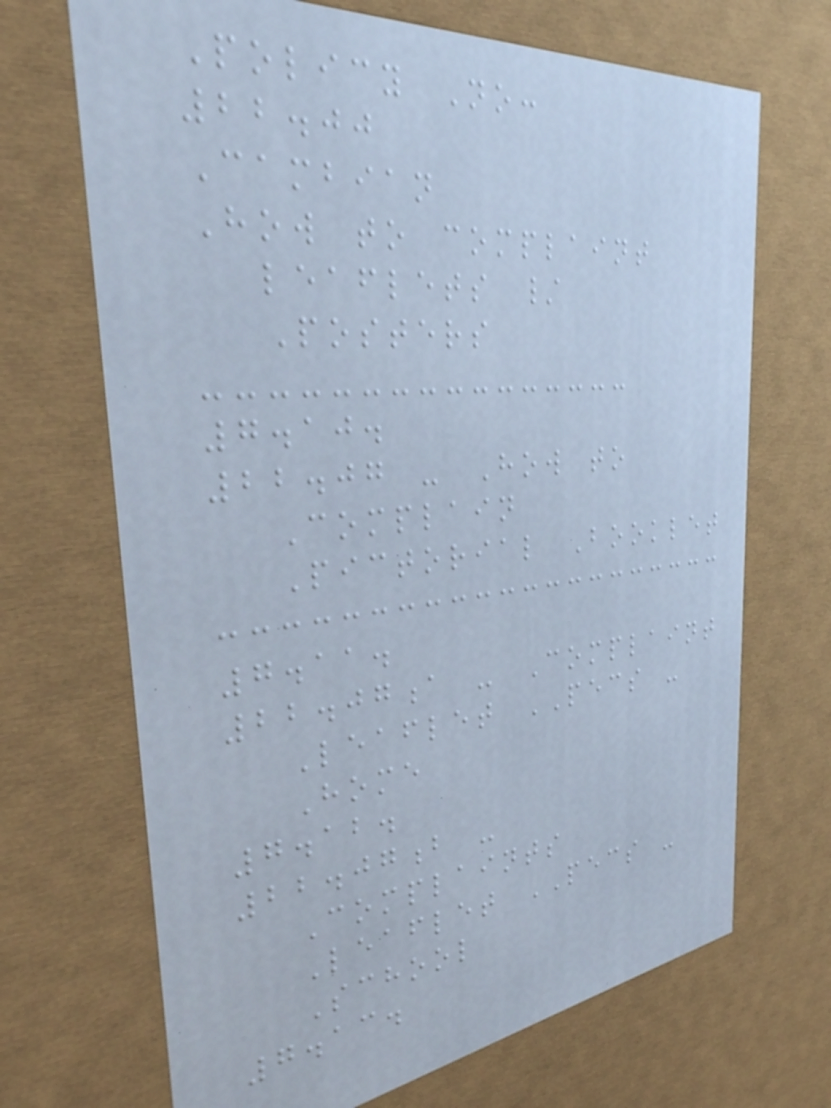Policy No:
22.00
Cambian
How to complaint
leaflets /
Posters
7.10.
22.07 - How to
Complain
Pictorial Booklet
7.11.
22.07a - Complaint
Leaflet PECS -
Home
7.12.
22.07b -
Complaints
Leaflet PECS -
School
7.13.
